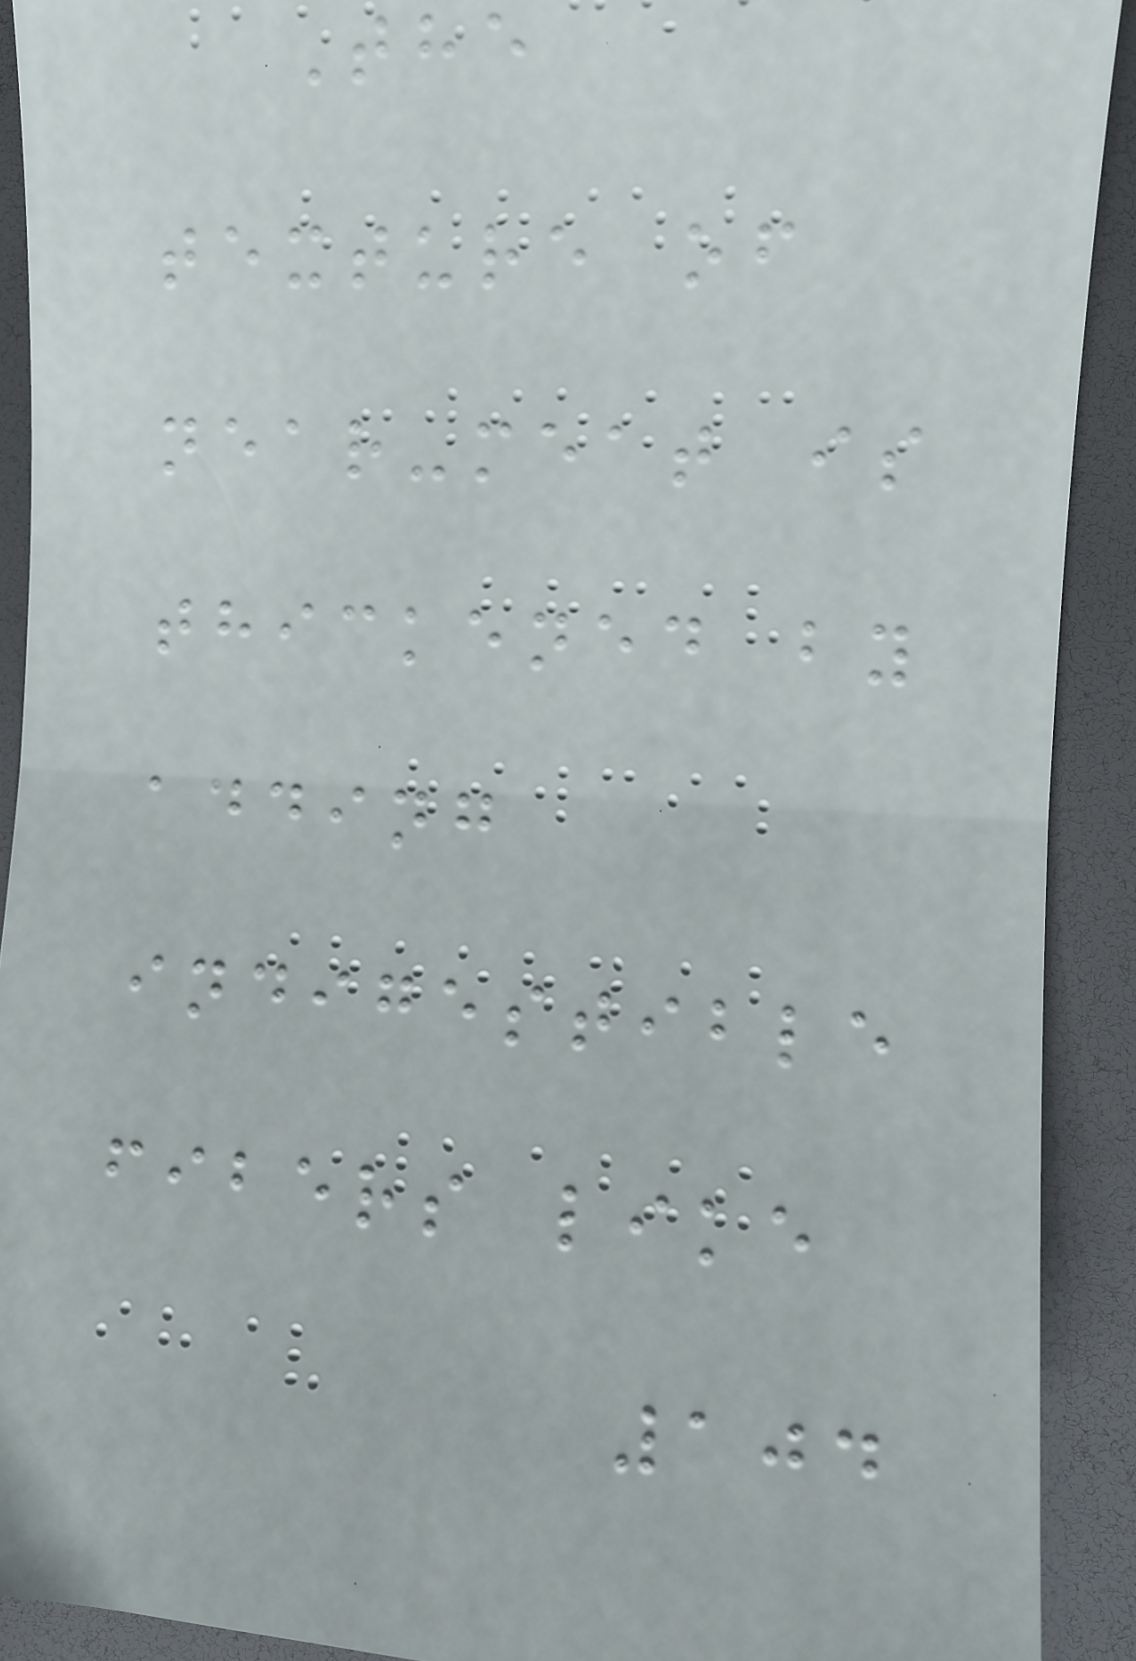The
texture of
near-meat is
thickened by
adding
indigestible
fibers like
104
